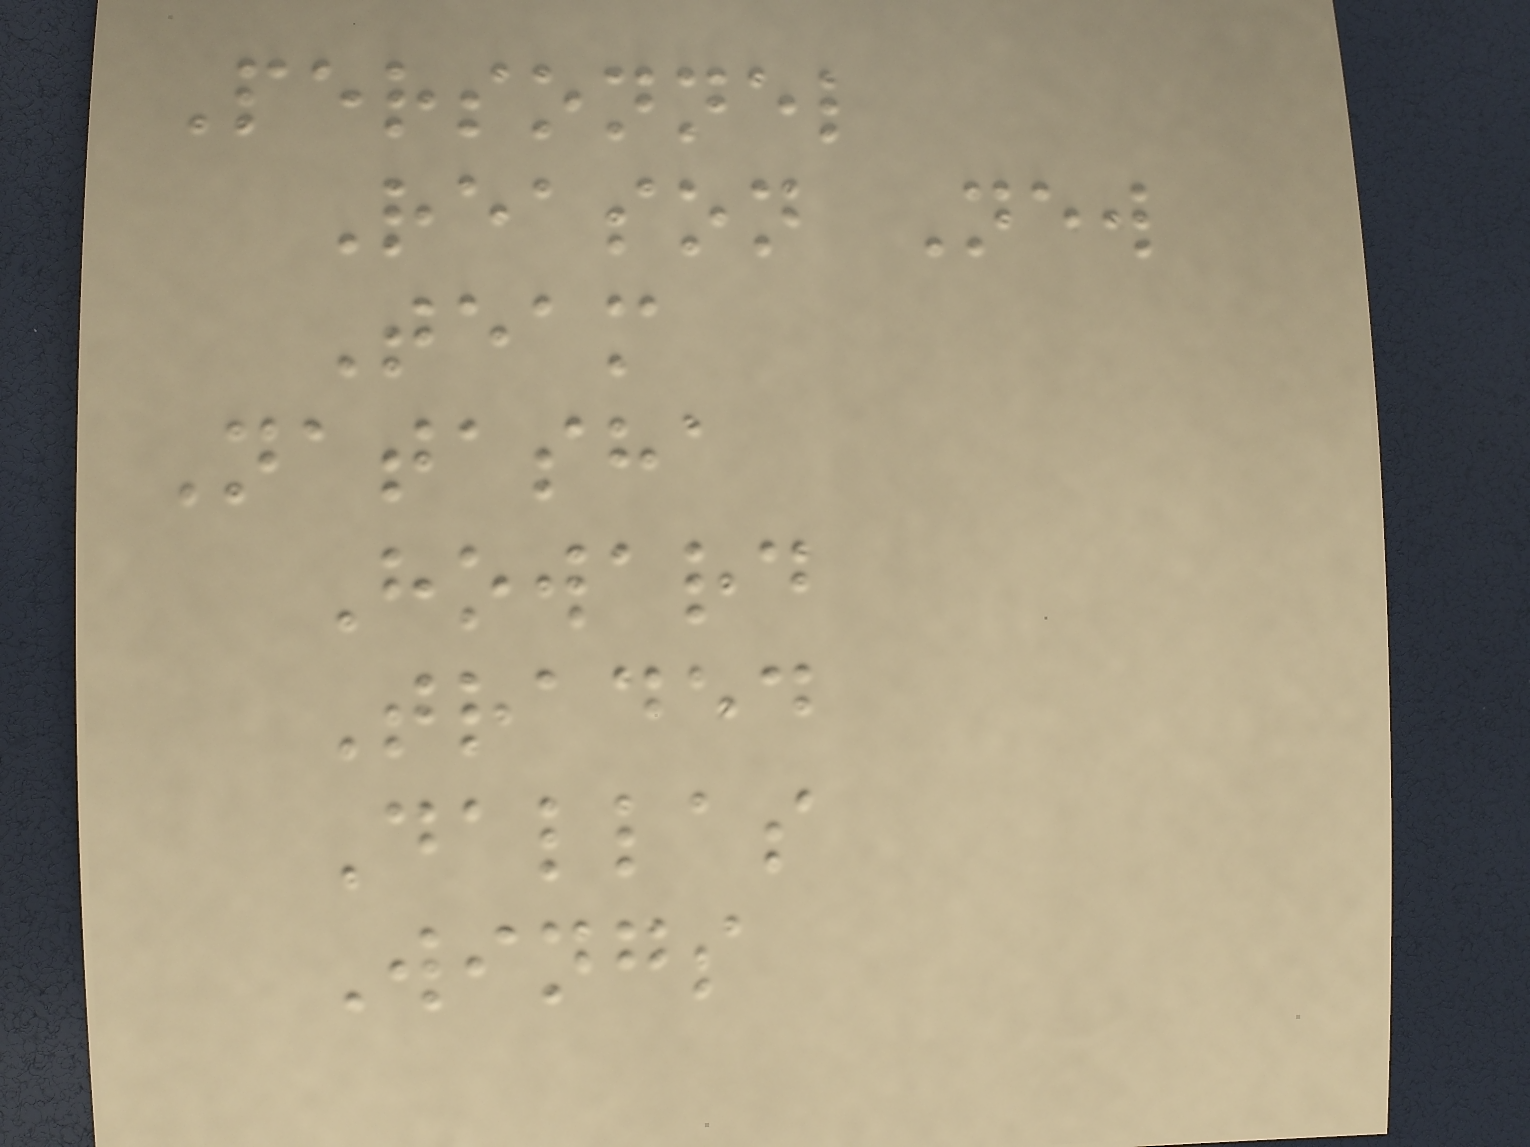Personnel
Reason New
Team
Natasha
Howard
Traded
Dallas
Wings
